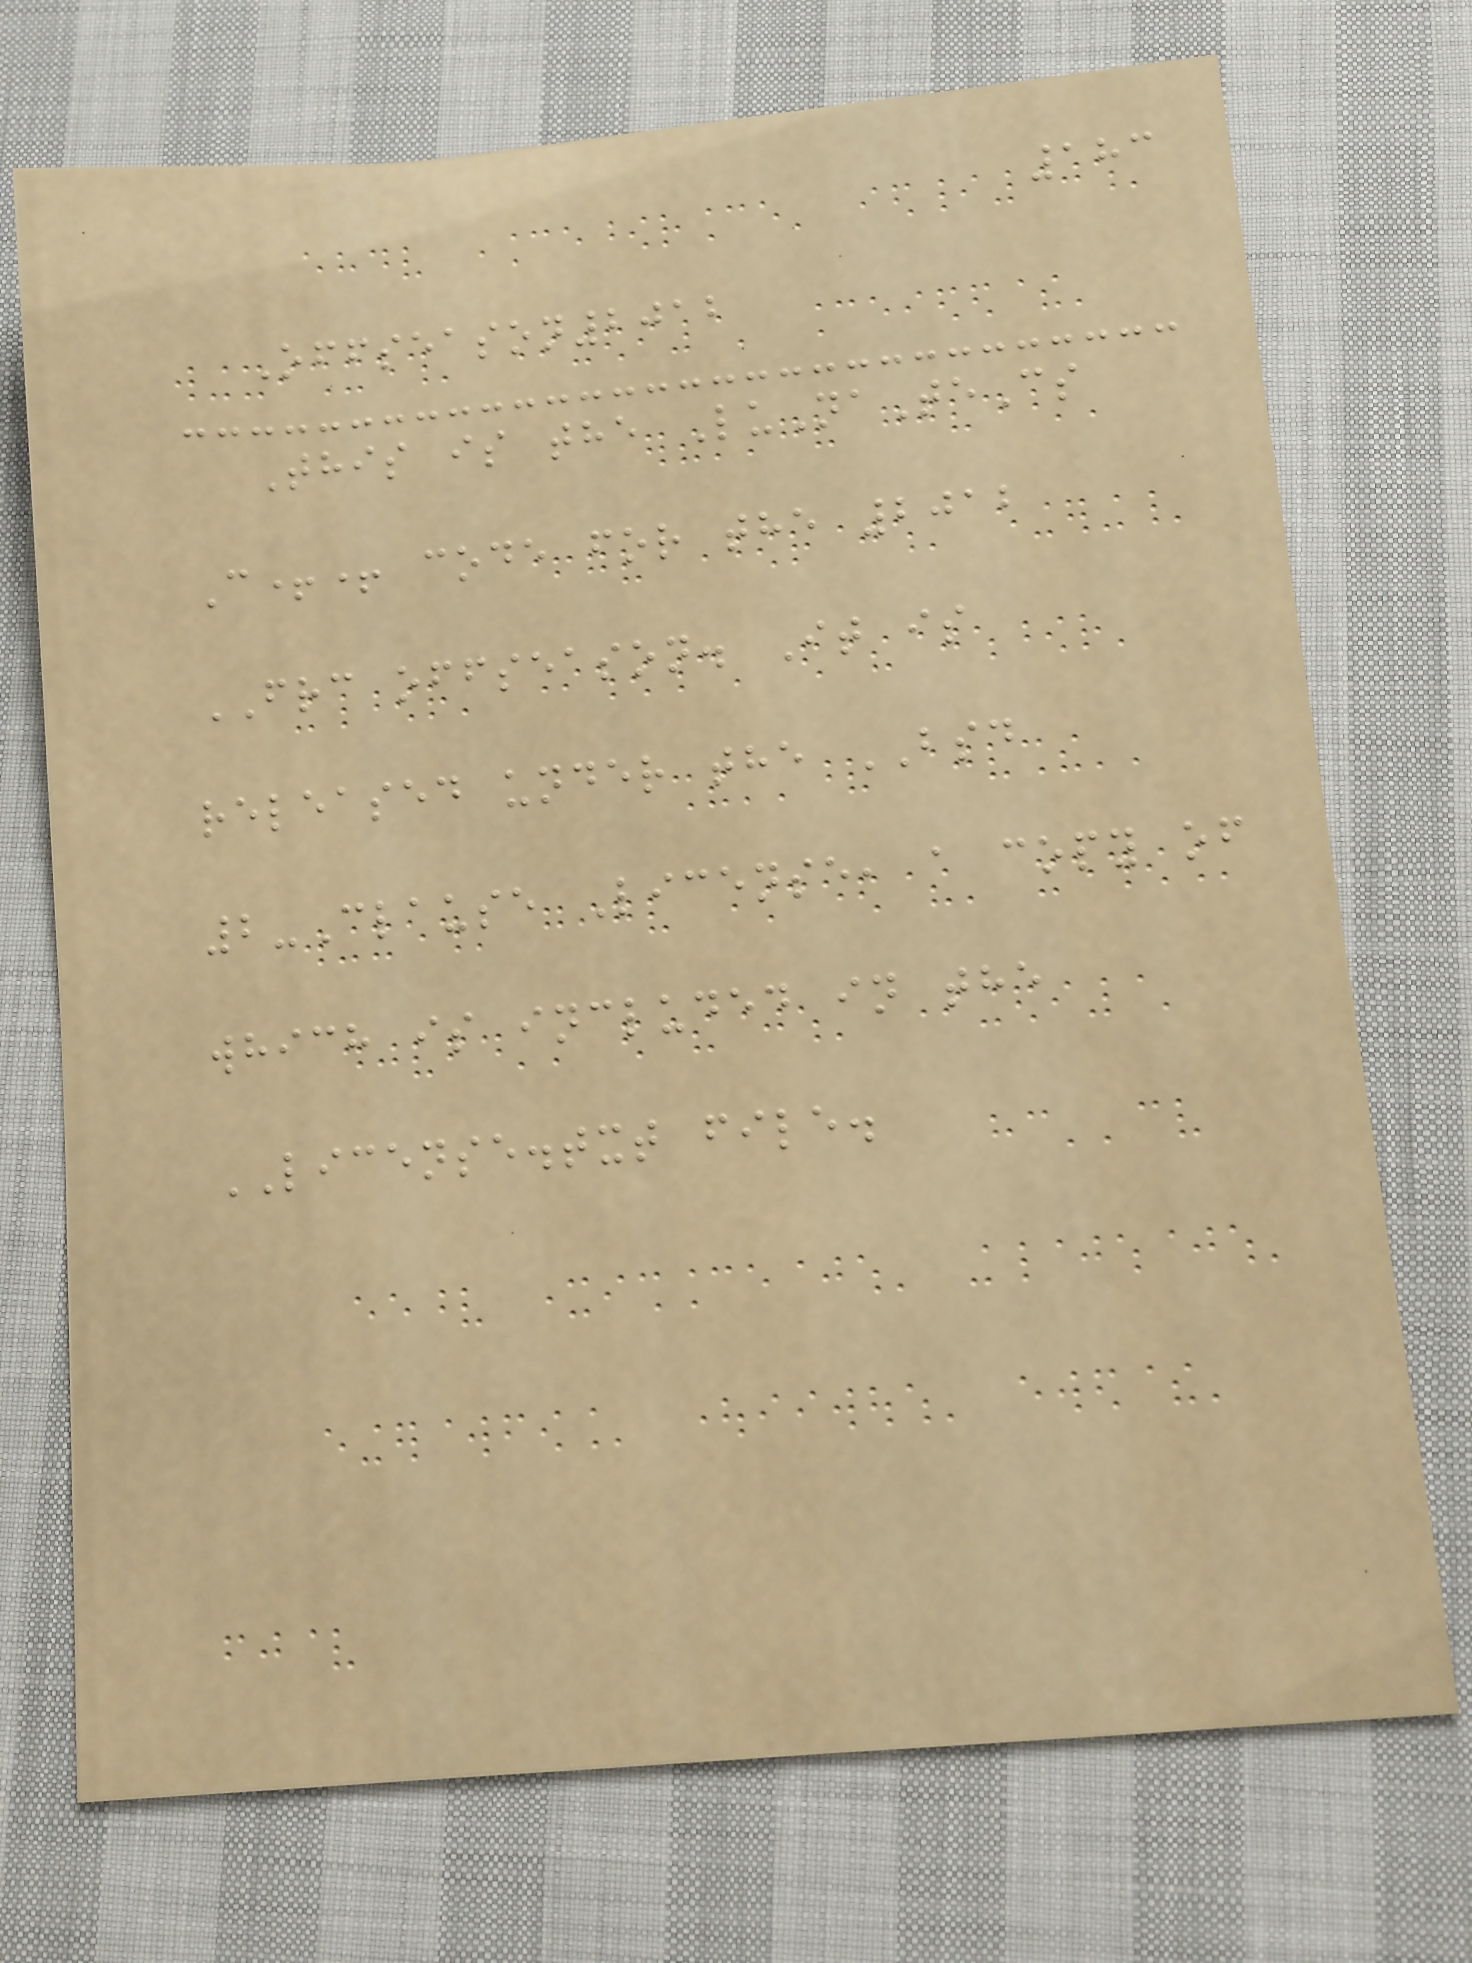183
Offseason2012
This is the LuNaTeCs
C++ code for the 2012
FRC offseason. It is
released under the BSD
2-Clause License, a copy of
which is included in the
LICENSE.txt file.
